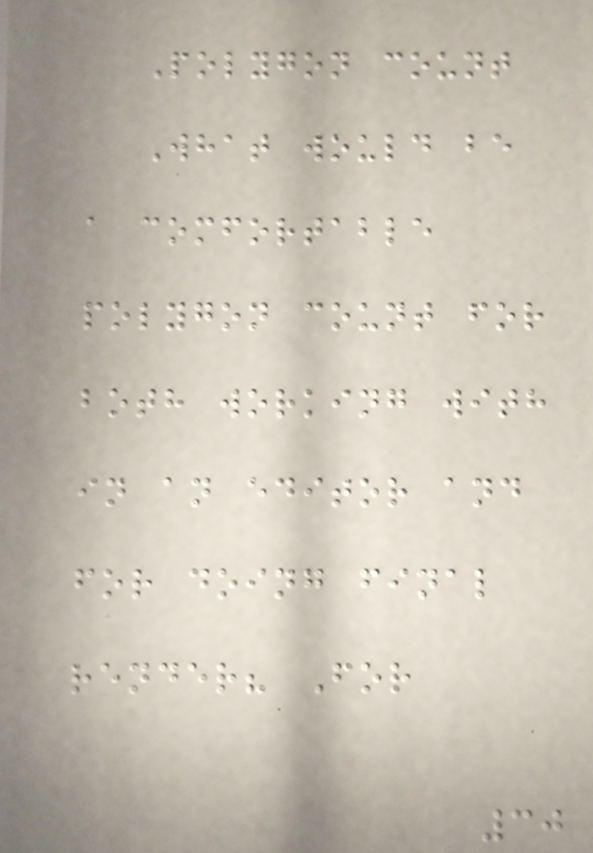Polygon count
What would be
a comfortable
polygon count for
both working with
in an editor and
for doing final
render? For
30
